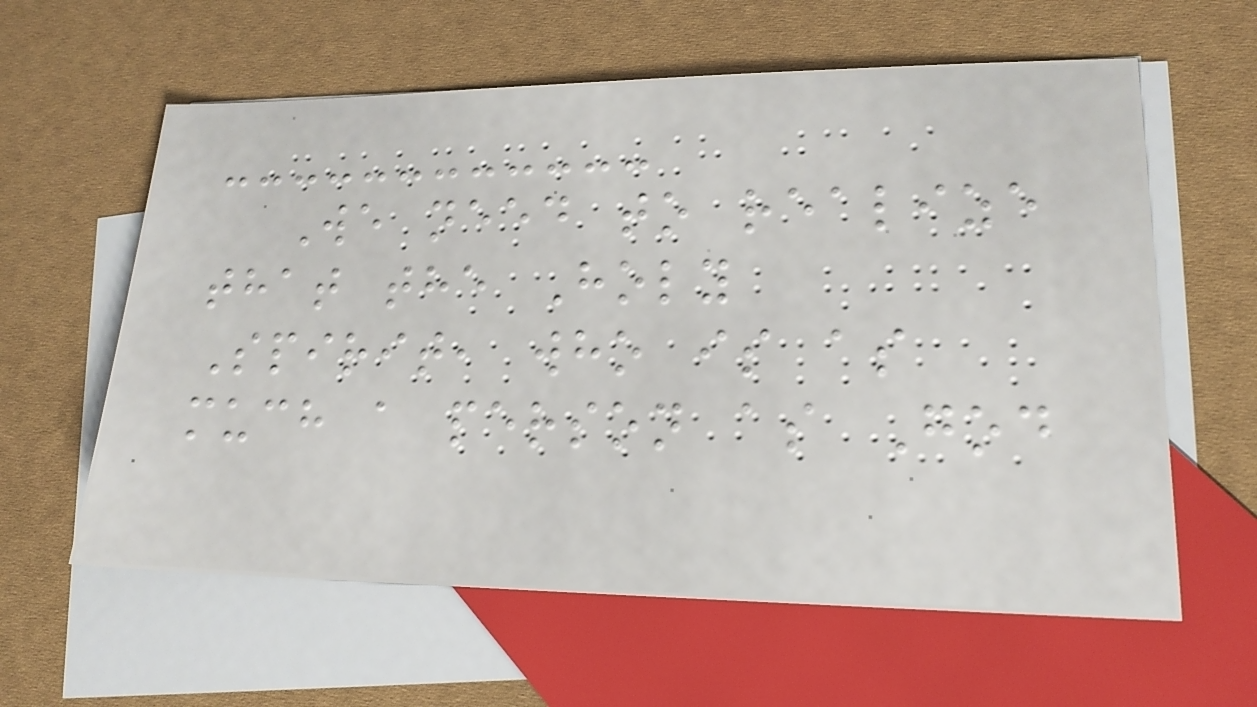We need to realize
that the Holy
Spirit, who is as
much a person as God
